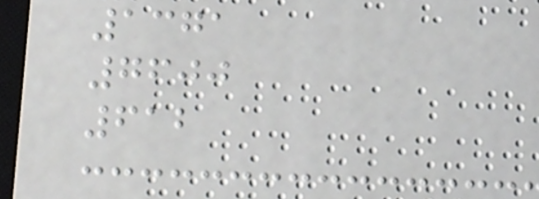1371
7600
612
